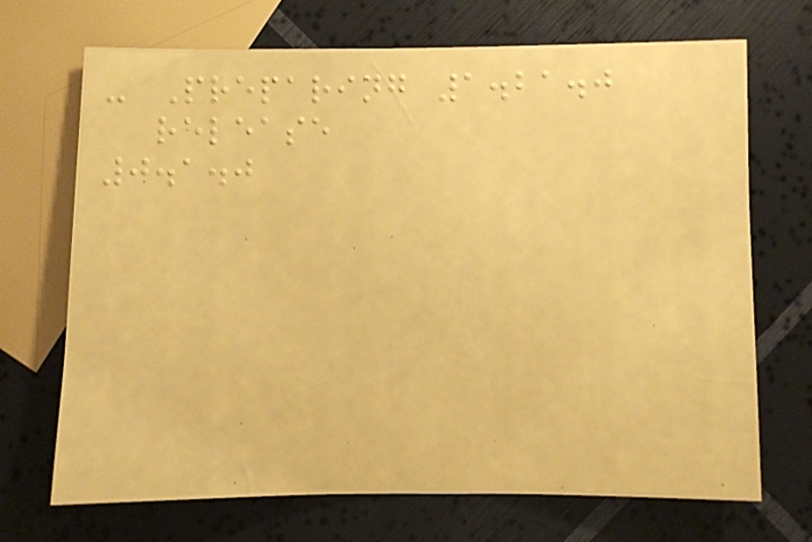- Preparing 1.21.0
release
0.1.0
